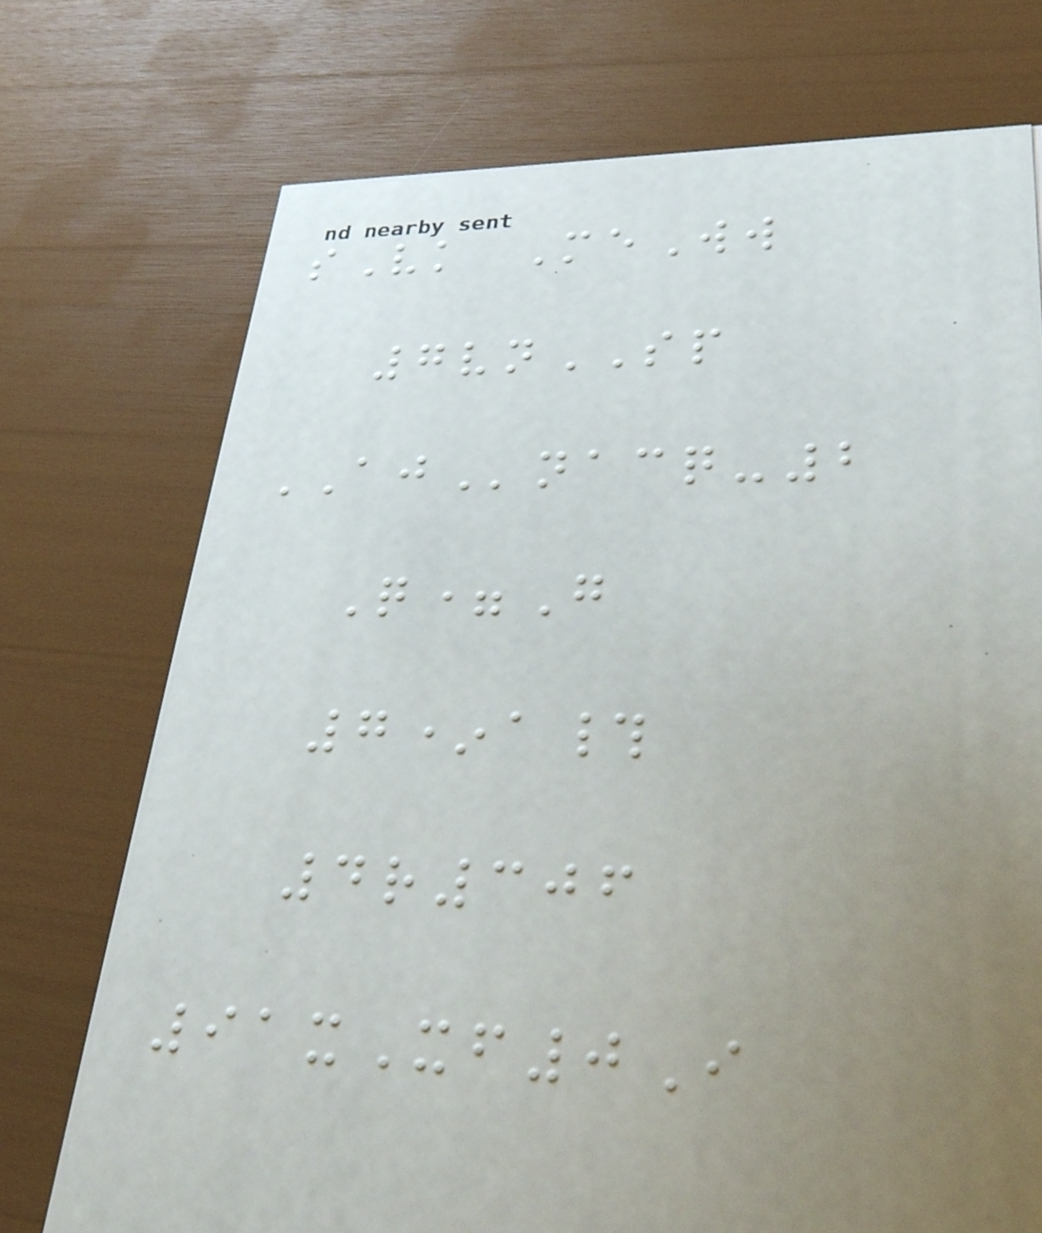sVk MeWw
7vnSP
AJnacq-2
Q=G
7*a#
4r306
91xXf0I
